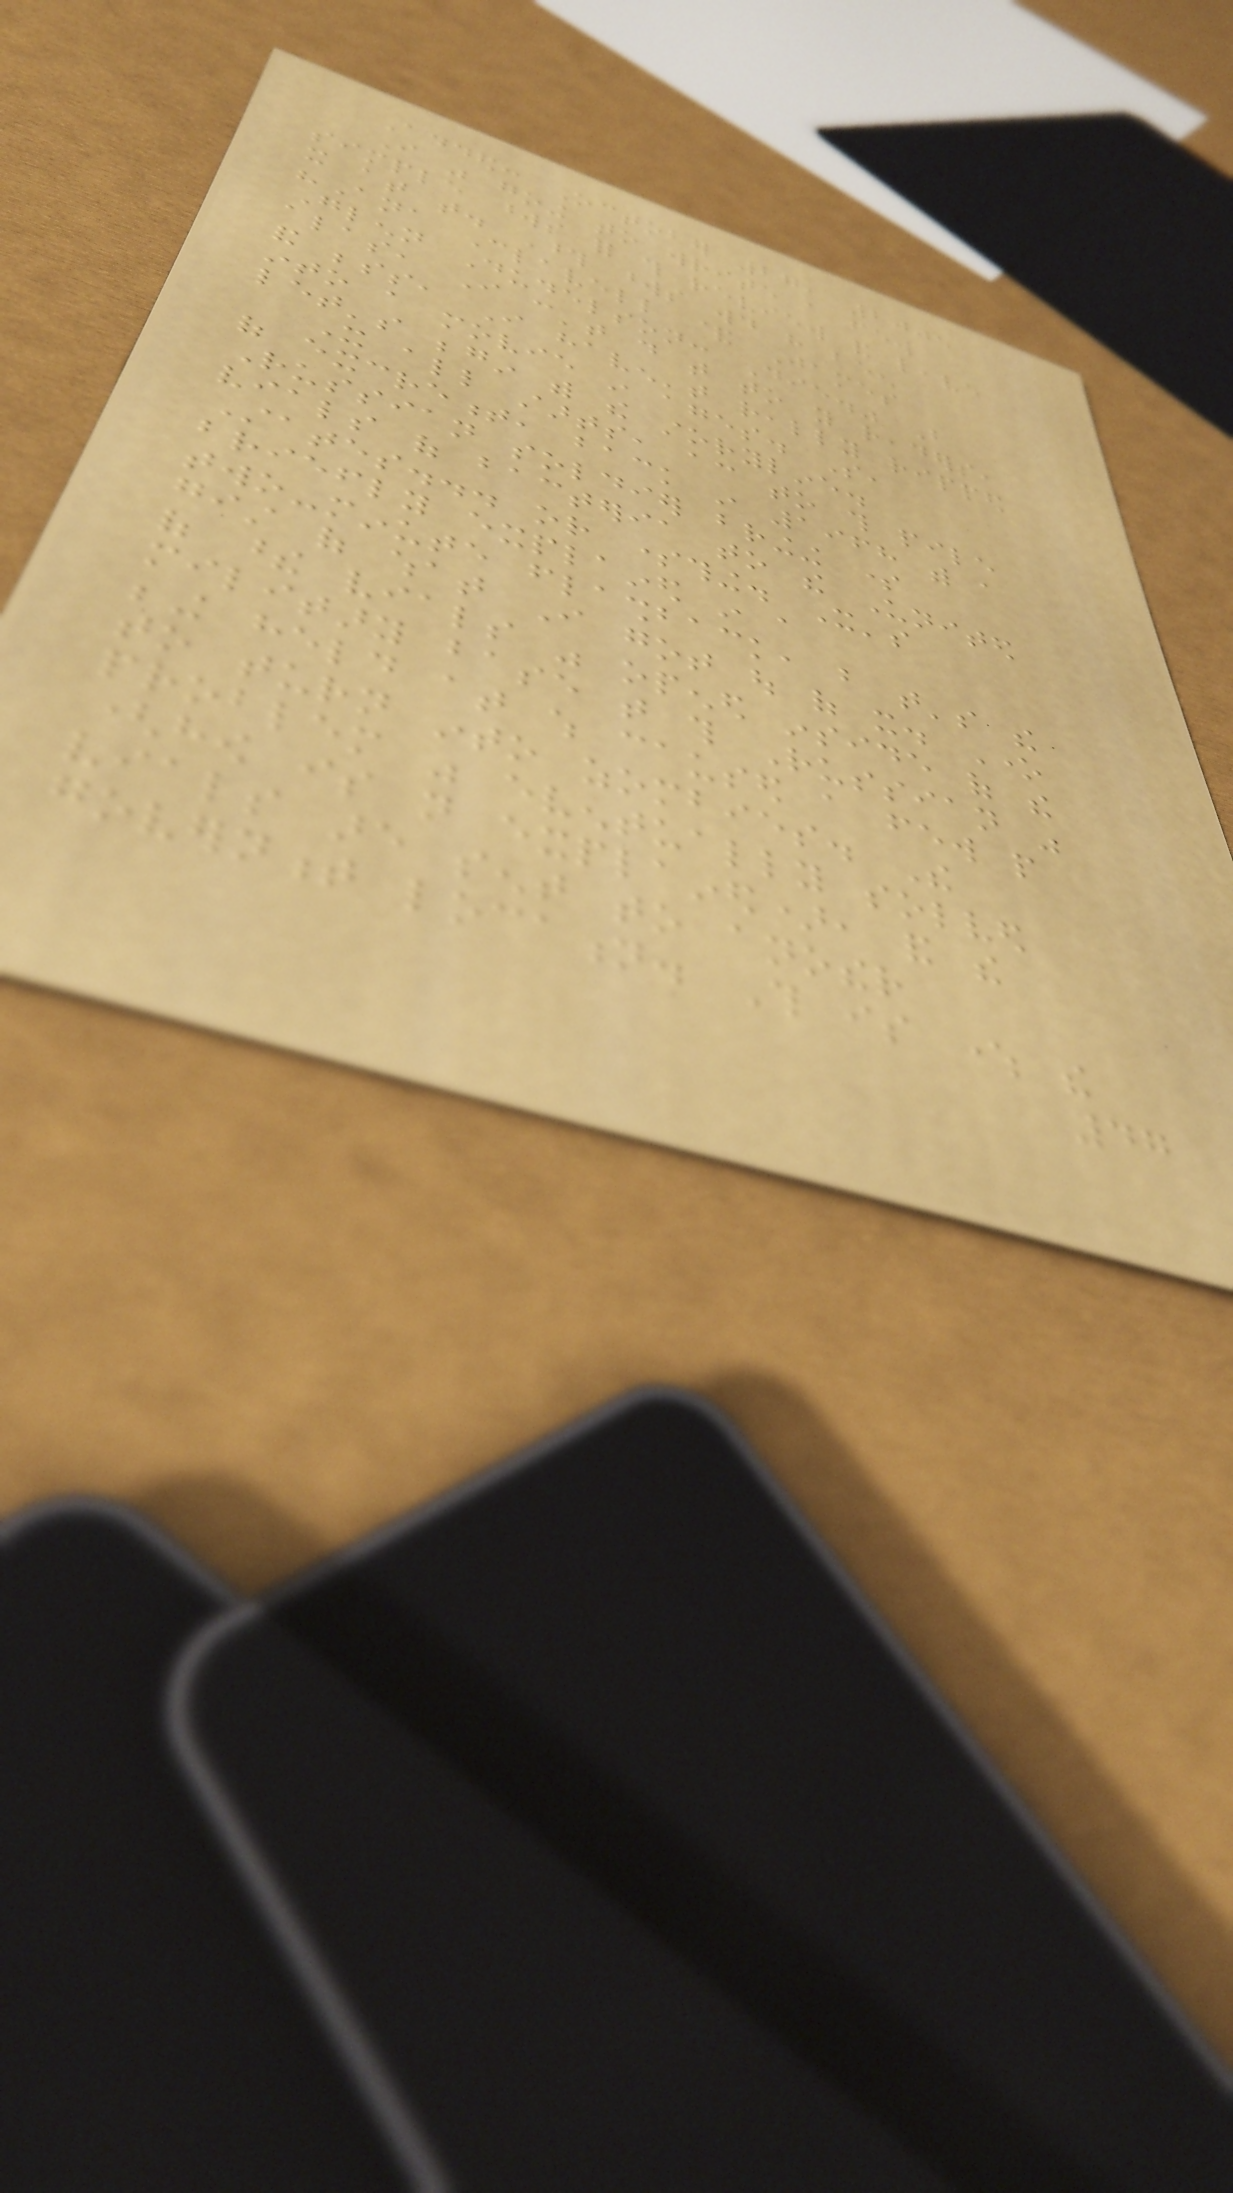Added: October 27, 2005
I was going to write a few
simple words for this review and leave
it at that. Those words would have been
"Ana Clavell & James
Glenn Dudelson: Die." But
alas, I can't do that to you readers,
and besides, I haven't really ripped
into a movie in ages. So,
let's begin with the storyline.
It all starts, according to this pile
of excrement, back in 1968 with a
Russian soldier bringing some
vials of bacteria to the United
States... or something. It's
briefly explained in a
two-minute flashback, but that's the
gist of what I got out of it. One
of these vials was opened inside of the
military base that this Russian was
being held at which caused a few people
to turn into zombies. The
problem was eventually solved
(how is not explained), and the
vials are sent to another
government location. This is where the
47
